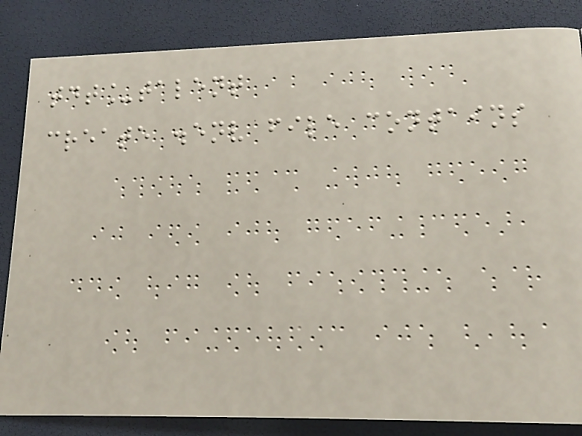tdt_talent
create .env file contains
